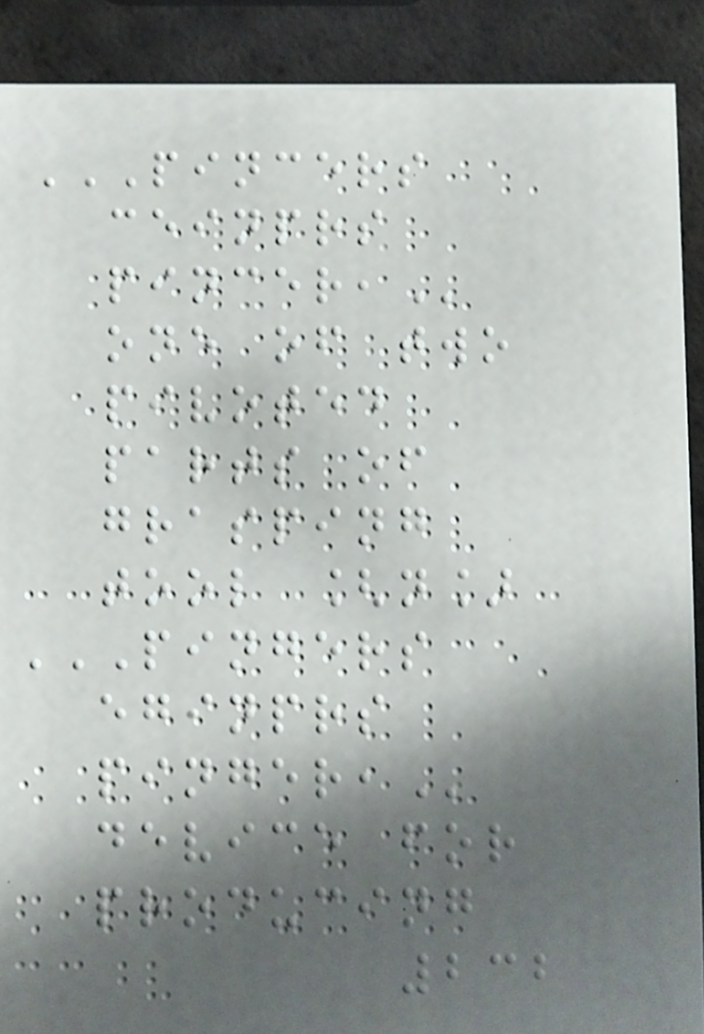PINCERS
CEINPRS
PINCER,
one of two
pivoted
parts of
grasping
tool [n]
PINGERS
EGINPRS
PINGER,
device for
producing
232
